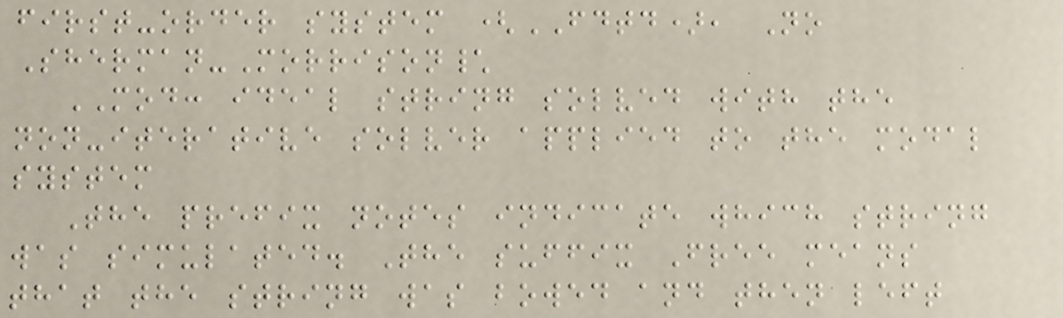first-order system (FDTD), No
Sherman-Morrison\
MOD: ideal string solved with the
non-iterative solver applied to the modal
system
The prefix notes indicate which string
was simulated. The suffix Free means
that the string was bowed and then left
